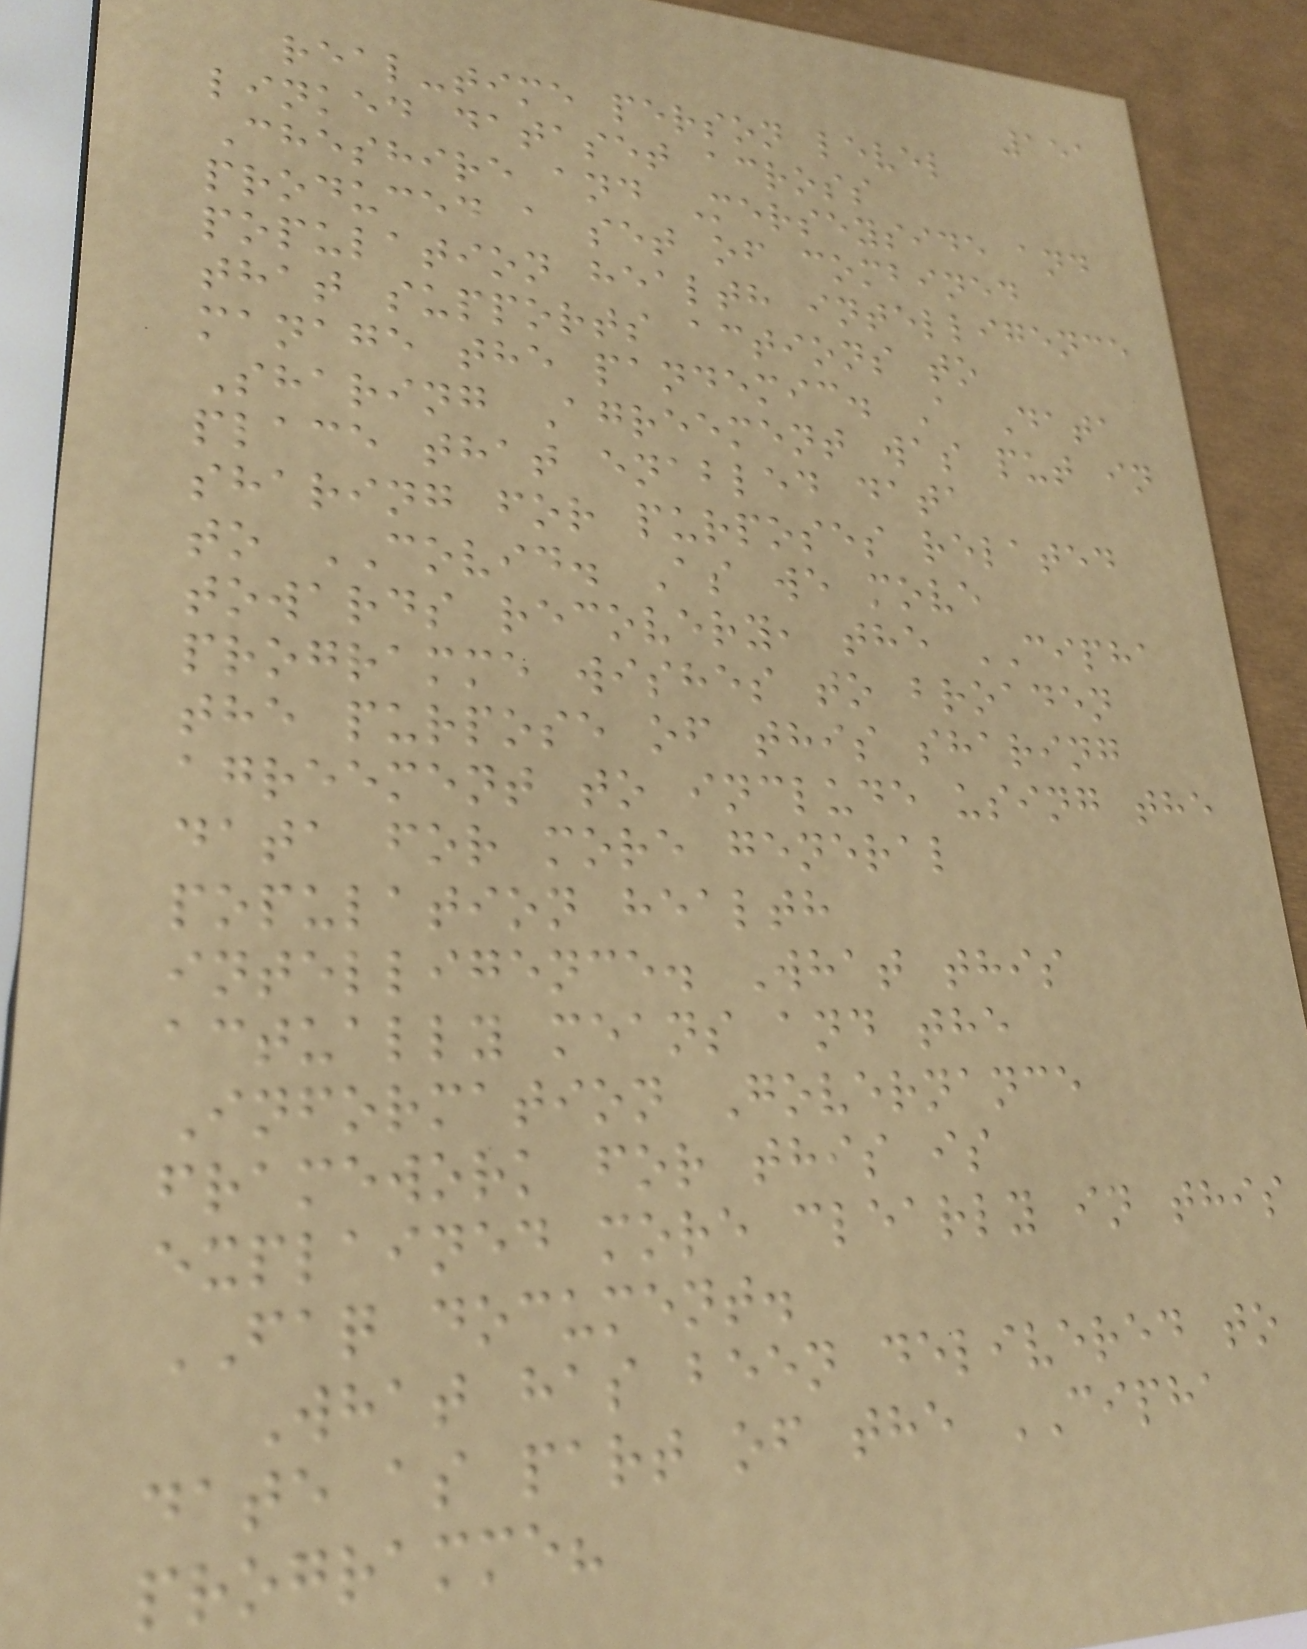151
real-time person level
linked dataset across
Cheshire and Merseyside and
produced a set of combined
population health intelligence
that supports actions to
manage the pandemic. A Data
Sharing Agreement was put in
place that enabled data
sharing for purposes related
to COVID. As we move
towards recovery, the CIPHA
programme wishes to broaden
the purpose of this sharing
agreement to include using the
data for more general
population health
intelligence. What this
actually means and the
Information Governance
framework for this is
explained more clearly in this
FAQ document.
What has been delivered to
date as part of the CIPHA
programme?
